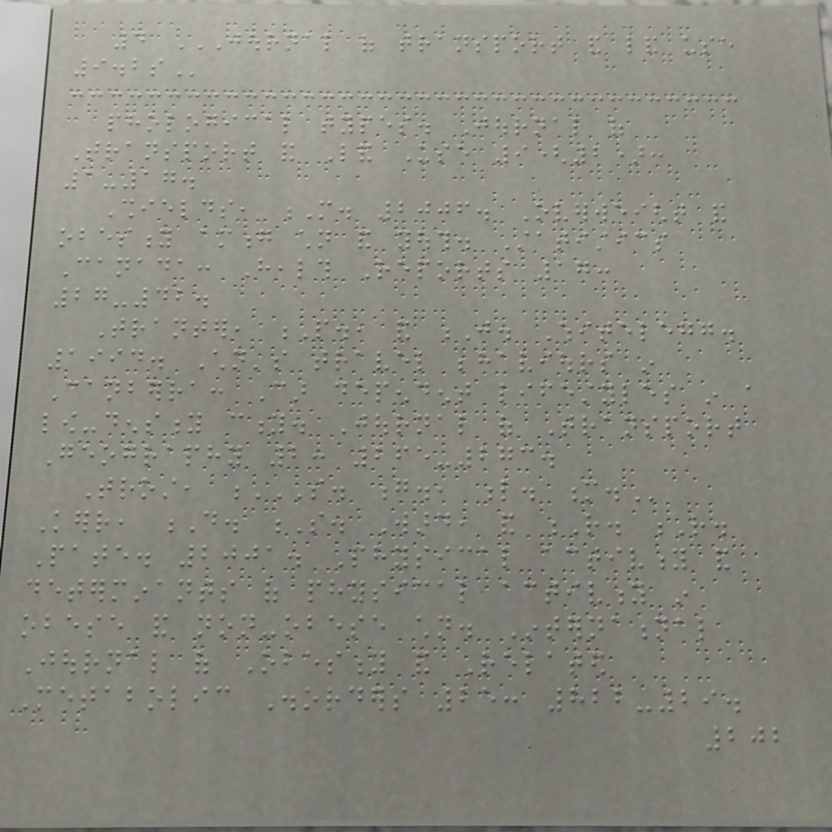4 JOURNAL OF TRANSPORT AND LAND USE
9.2S
phological types. Journal of
Transport and Land Use 9(2):
1-17.
Shields, M. 2006. Overweight and
obesity among children and youth. Statistics
Canada: Health Reports 17:
27-42.
Tranter, P., and J. Whitelegg.
1994. Children's travel behaviours in
Canberra: Car dependent lifestyles in a
low-density city. Journal of Transport
Geography 2: 265-273.
Trost, S. G., L. M.
Kerr, D. S. Ward, and R. R.
Pate. 2001. Physical activity and
determinants of physical activity in
obese and non-obese children. International
Journal of Obesity and Related
Metabolic Disorders 25: 822-29.
202
